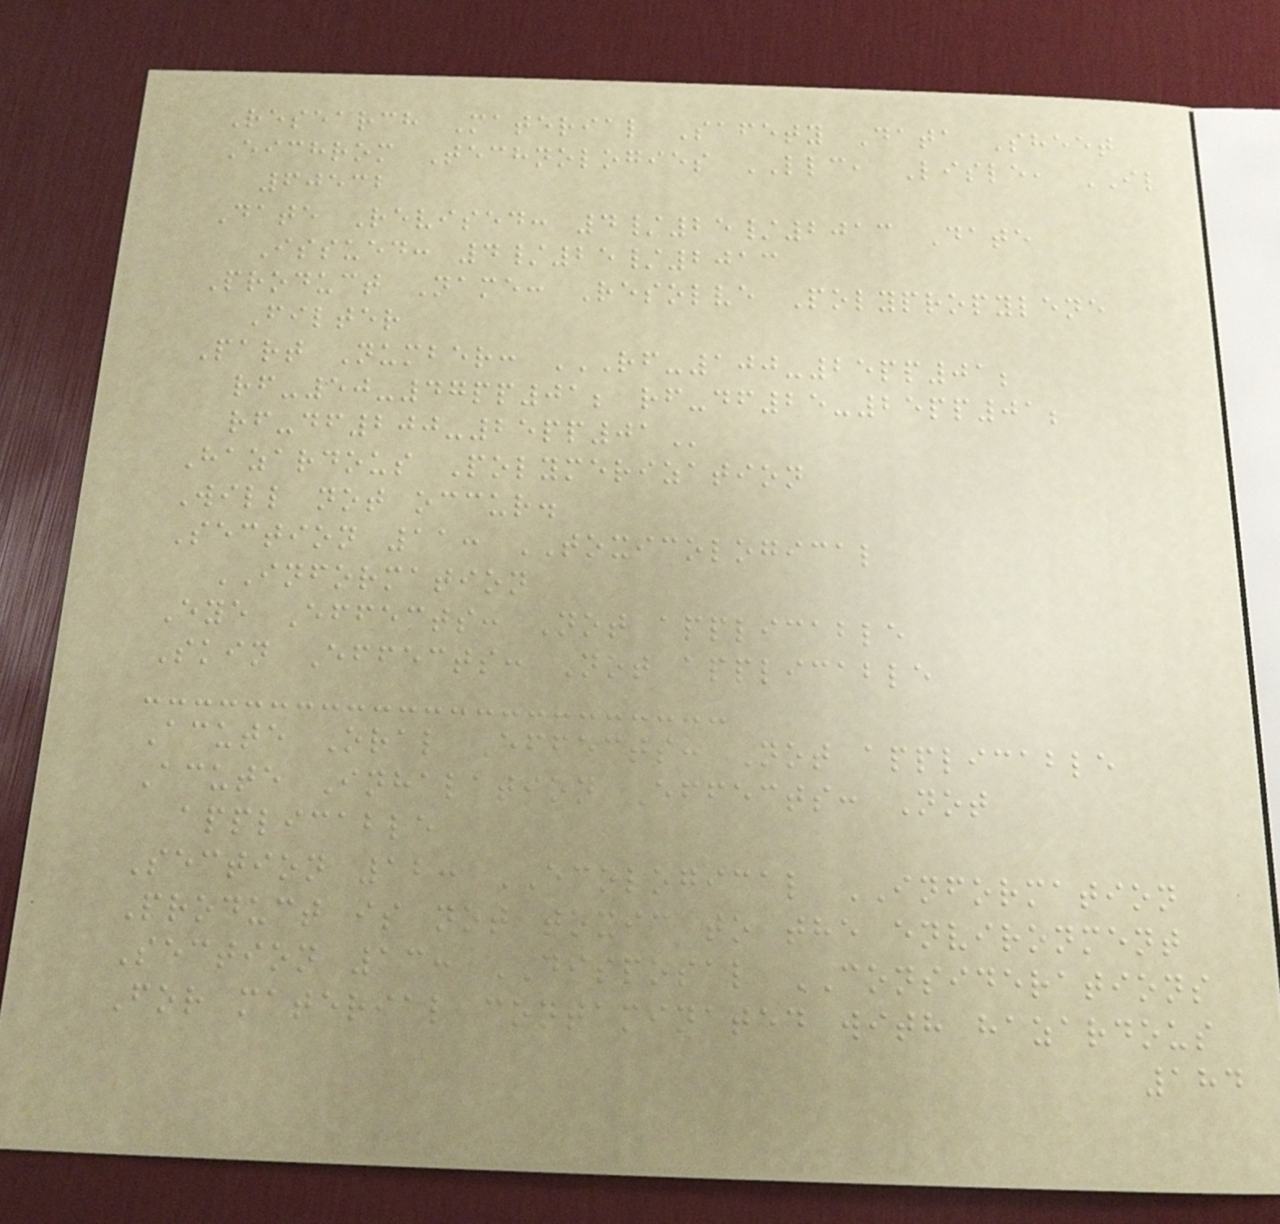Research Material Safety Data Sheet
Eichrom Technologies LLC, Lisle, IL
60532
Date Revised: 4/25/2013 Date
Issued: 4/25/2013
Product Name: Resolve Polypropylene
Filter
Part Number: RF-100-25PP01;
RF-50-47PP01; RF-DF25-25PP01;
RF-DF200-25PP01
Hazardous Polymerization
Will not occur.
Section 11: TOXICOLOGICAL
INFORMATION
Eye Effects: Not applicable
Skin Effects: Not applicable
Acute Oral Effects: Not applicable
Acute Inhalation Effects: Not
applicable
Section 12: ECOLOGICAL INFORMATION
Product is not toxic to the environment
Section 13: DISPOSAL CONSIDERATIONS
For material contaminated with hazardous
184
